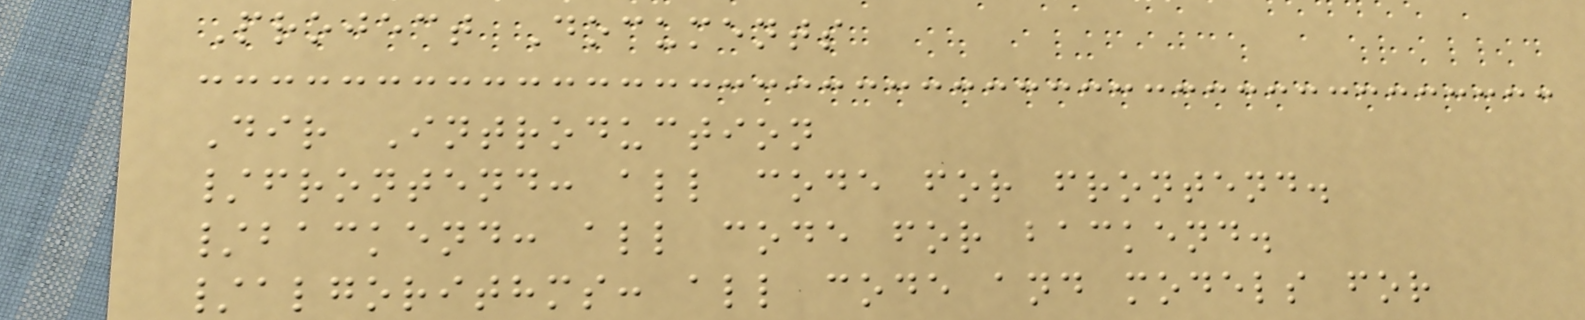Project Documents
Dir Introduction
/frontend: all code for frontend.
/backend: all code for backend.
/algorithms: all code and models for
